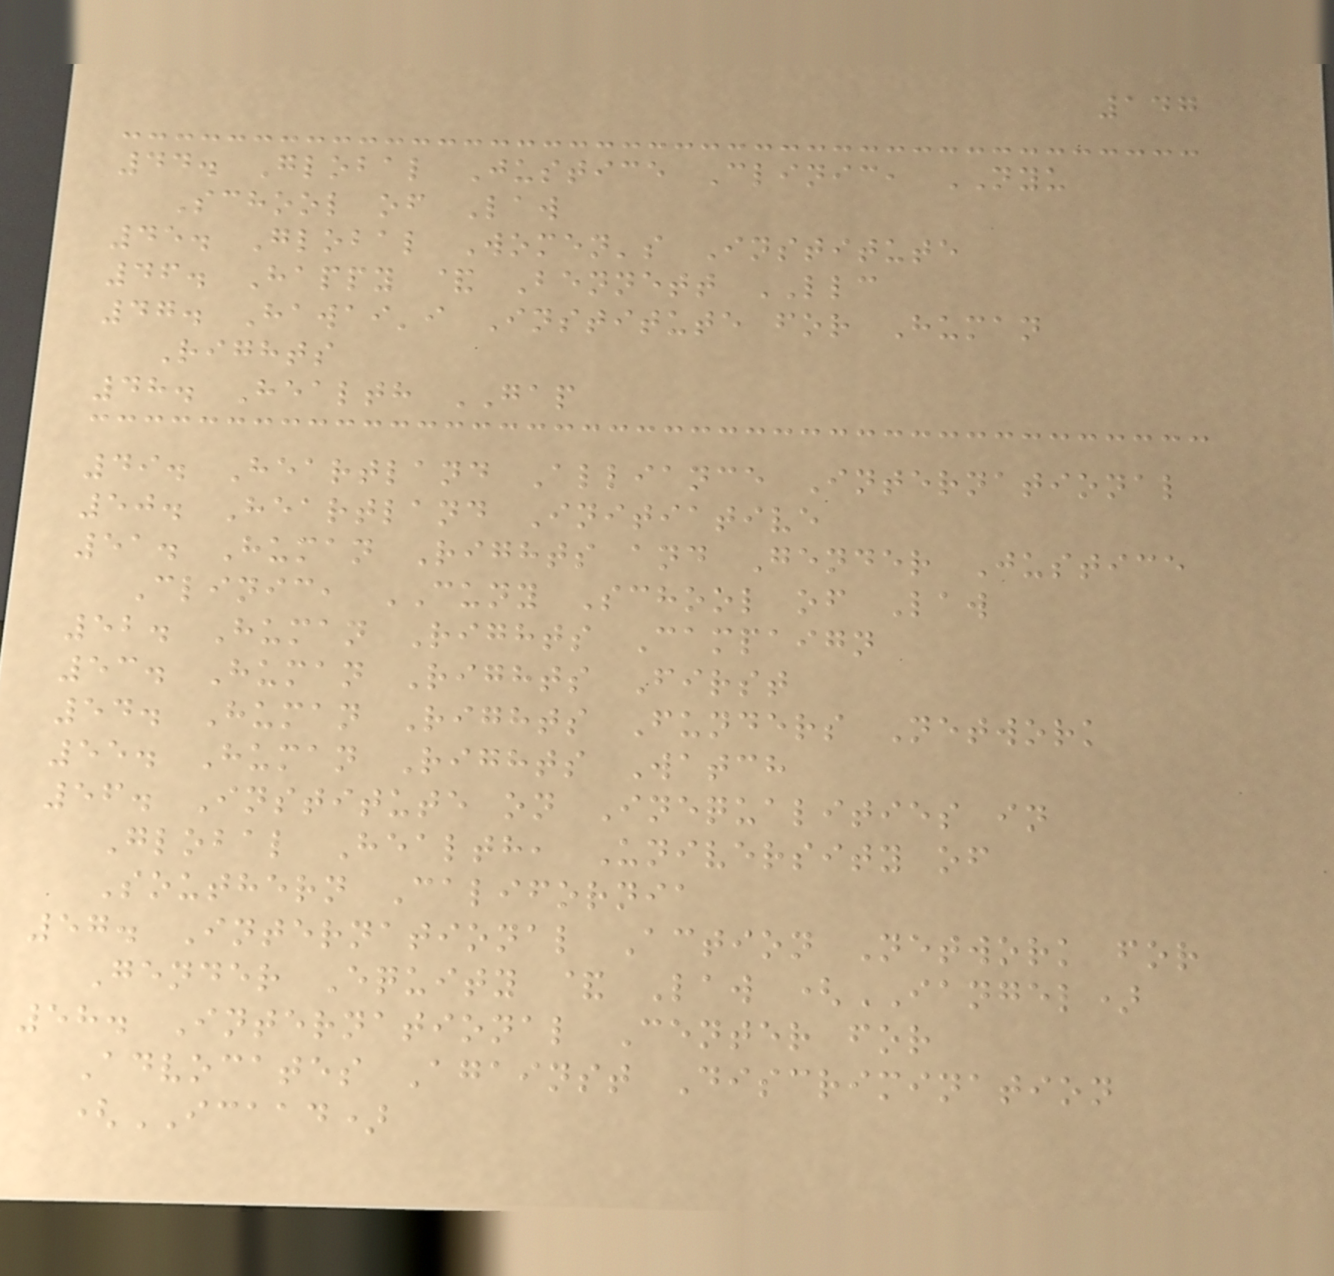147
44. Global Justice Clinic, NYU
School of Law
45. Global Women's Institute
46. Happy & Bennett LLC
47. Hawai'i Institute for Human
Rights
48. Health GAP
49. Heartland Alliance International
50. Heartland Initiative
51. Human Rights and Gender Justice
Clinic, CUNY School of Law
52. Human Rights Campaign
53. Human Rights First
54. Human Rights Funders Network
55. Human Rights Watch
56. Institute on Inequalities in
Global Health, University of
Southern California
57. International Action Network for
Gender Equity & Law (IANGEL)
58. International Center for
Advocates Against Discrimination
(ICAAD)
